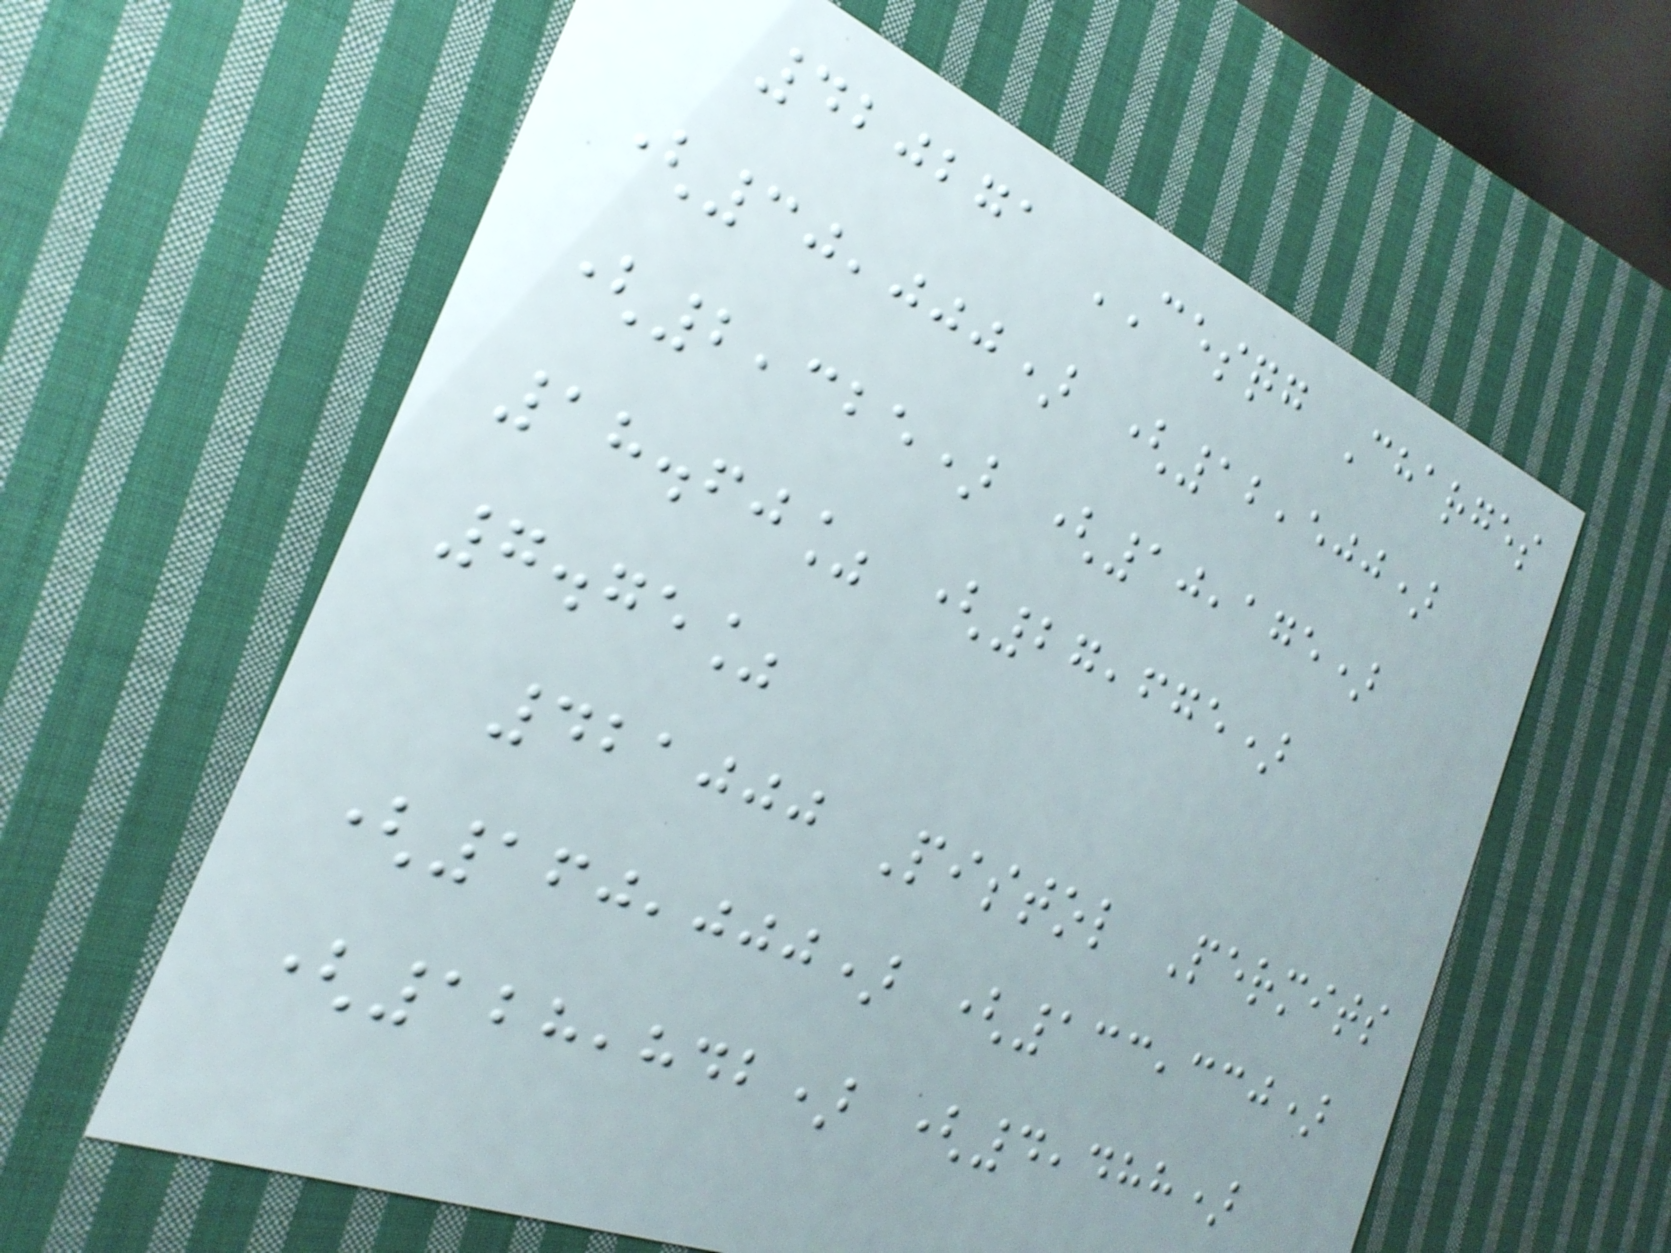420271 CESQG Charges
(30,000) (12,500)
(2,325) (10,175)
18.60% (27,675)
7.75%
421000 Pistol Permits
(160,000) (133,330)
(128,842) (4,488)
